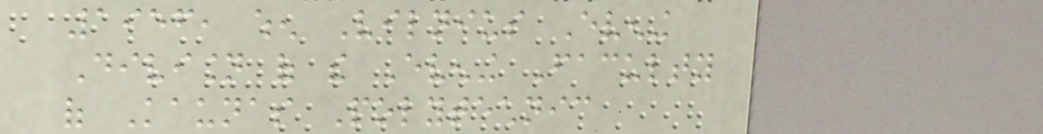1956, when Vilnius Evening
Division of the Evening Faculty
of Kaunas Polytechnic
